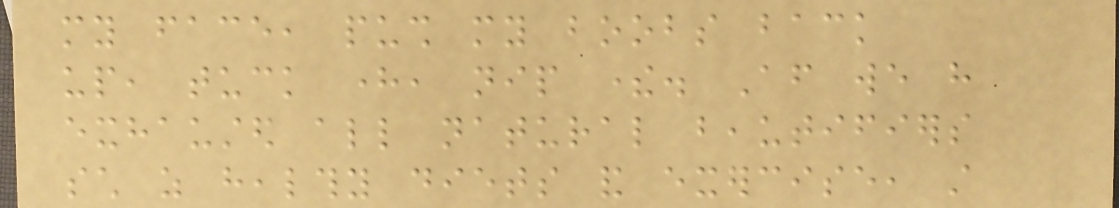my face, push my boobs back
up, tuck here, nip there. After we have
exhausted all natural beautifiers
such as healthy diets and exercise, still
